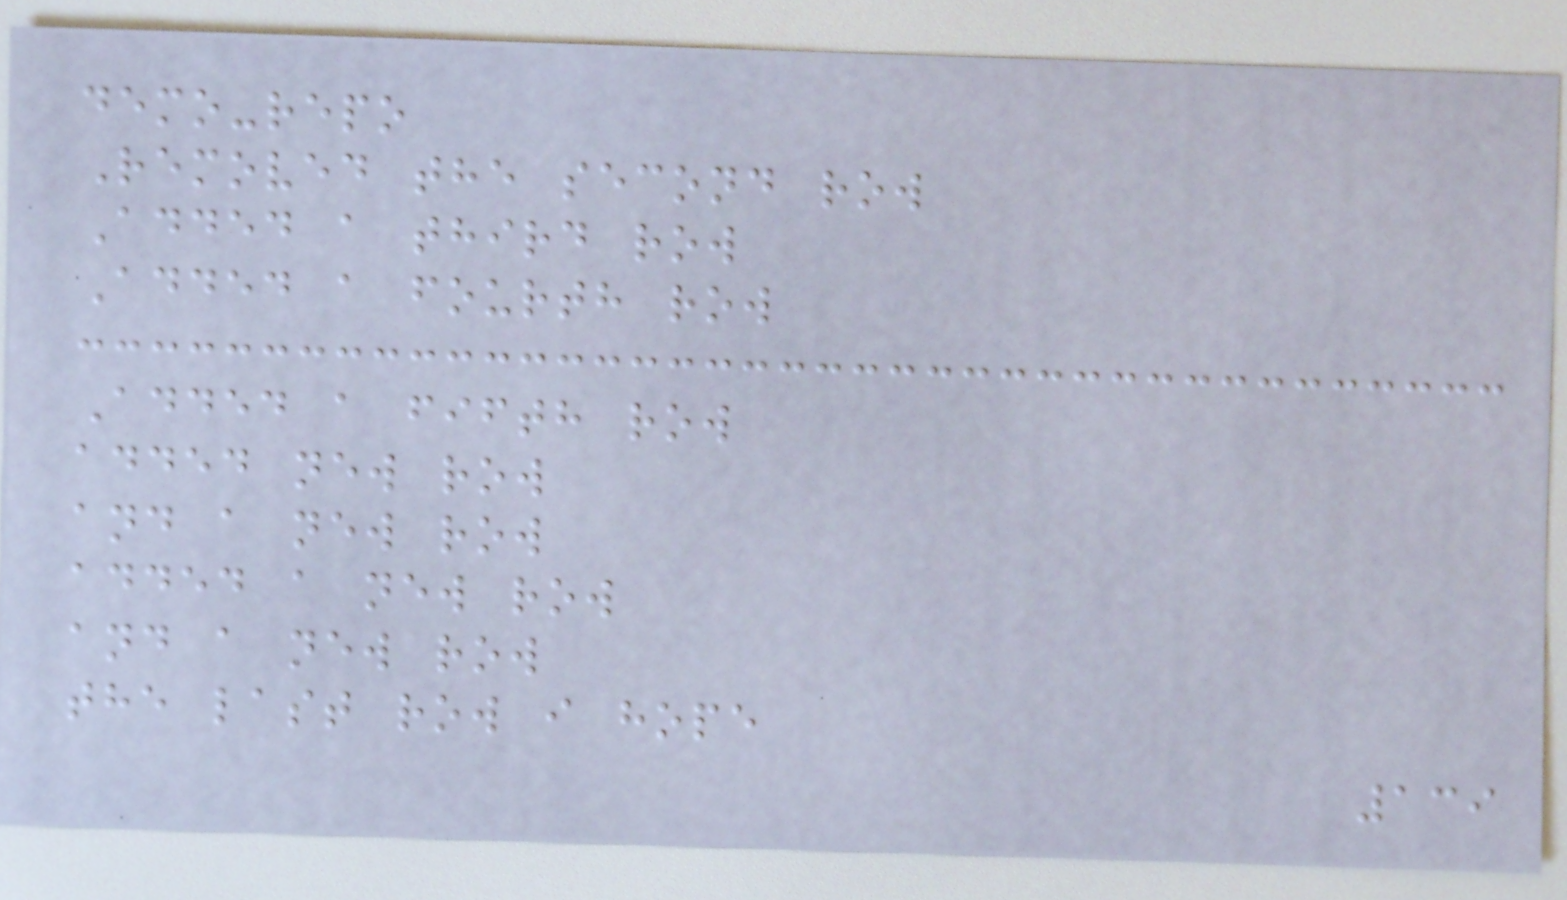demo-repo
Removed the second row
Added a third row
Added a fourth row
Added a fifth row
added new row
and a new row
added a new row
and a new row
the last row i hope
139
